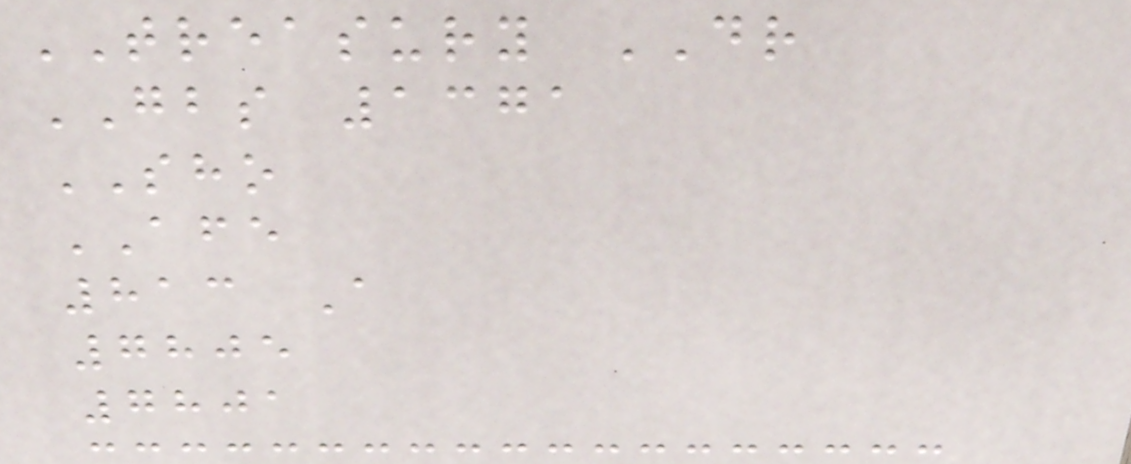TREASURY DR
GBS 1371
SHO
AFE
813 A
7805
7801
